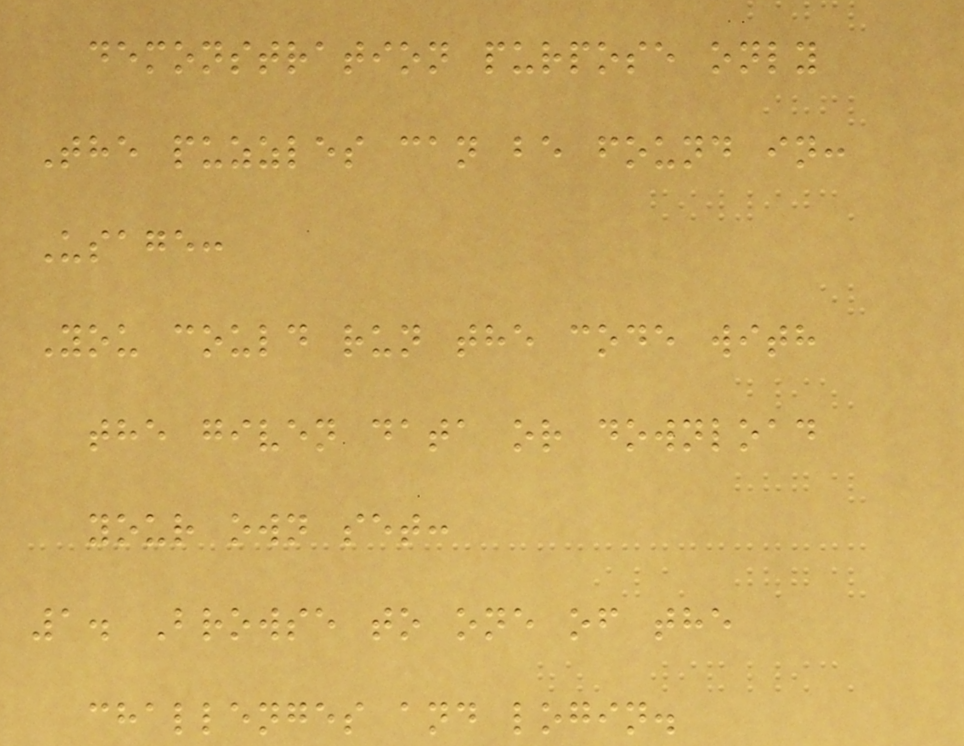demonstration purpose only
The puzzles can be found in:
Usage:
You could run the code with
the given data or download
your own set:
1. Browse to one of the
challenges and login.
